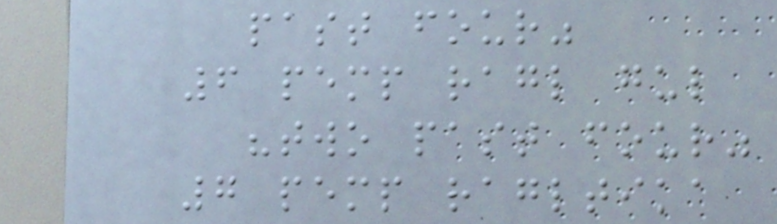past four"
6 pemp ragl gul
"two past four"
7 pemp ragltika
